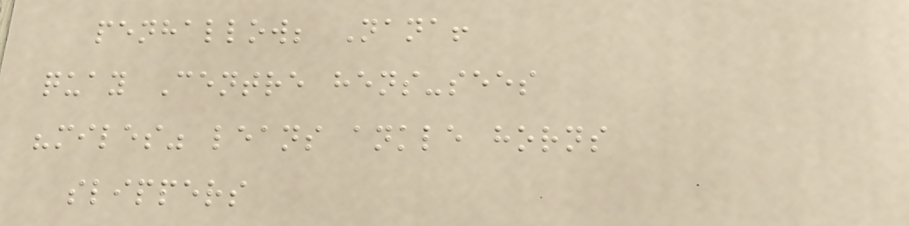penhallow; Nana!
quay Centre hens-sees
"miles" leans ankle horns
slippers
